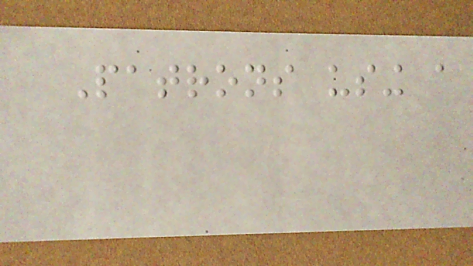Patrons using a
